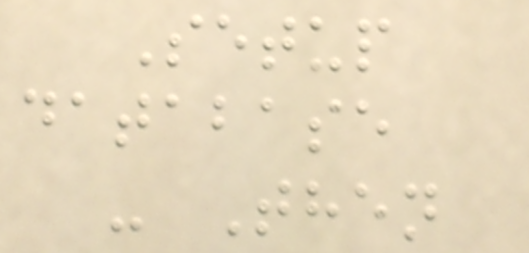Setup
database
- Then
